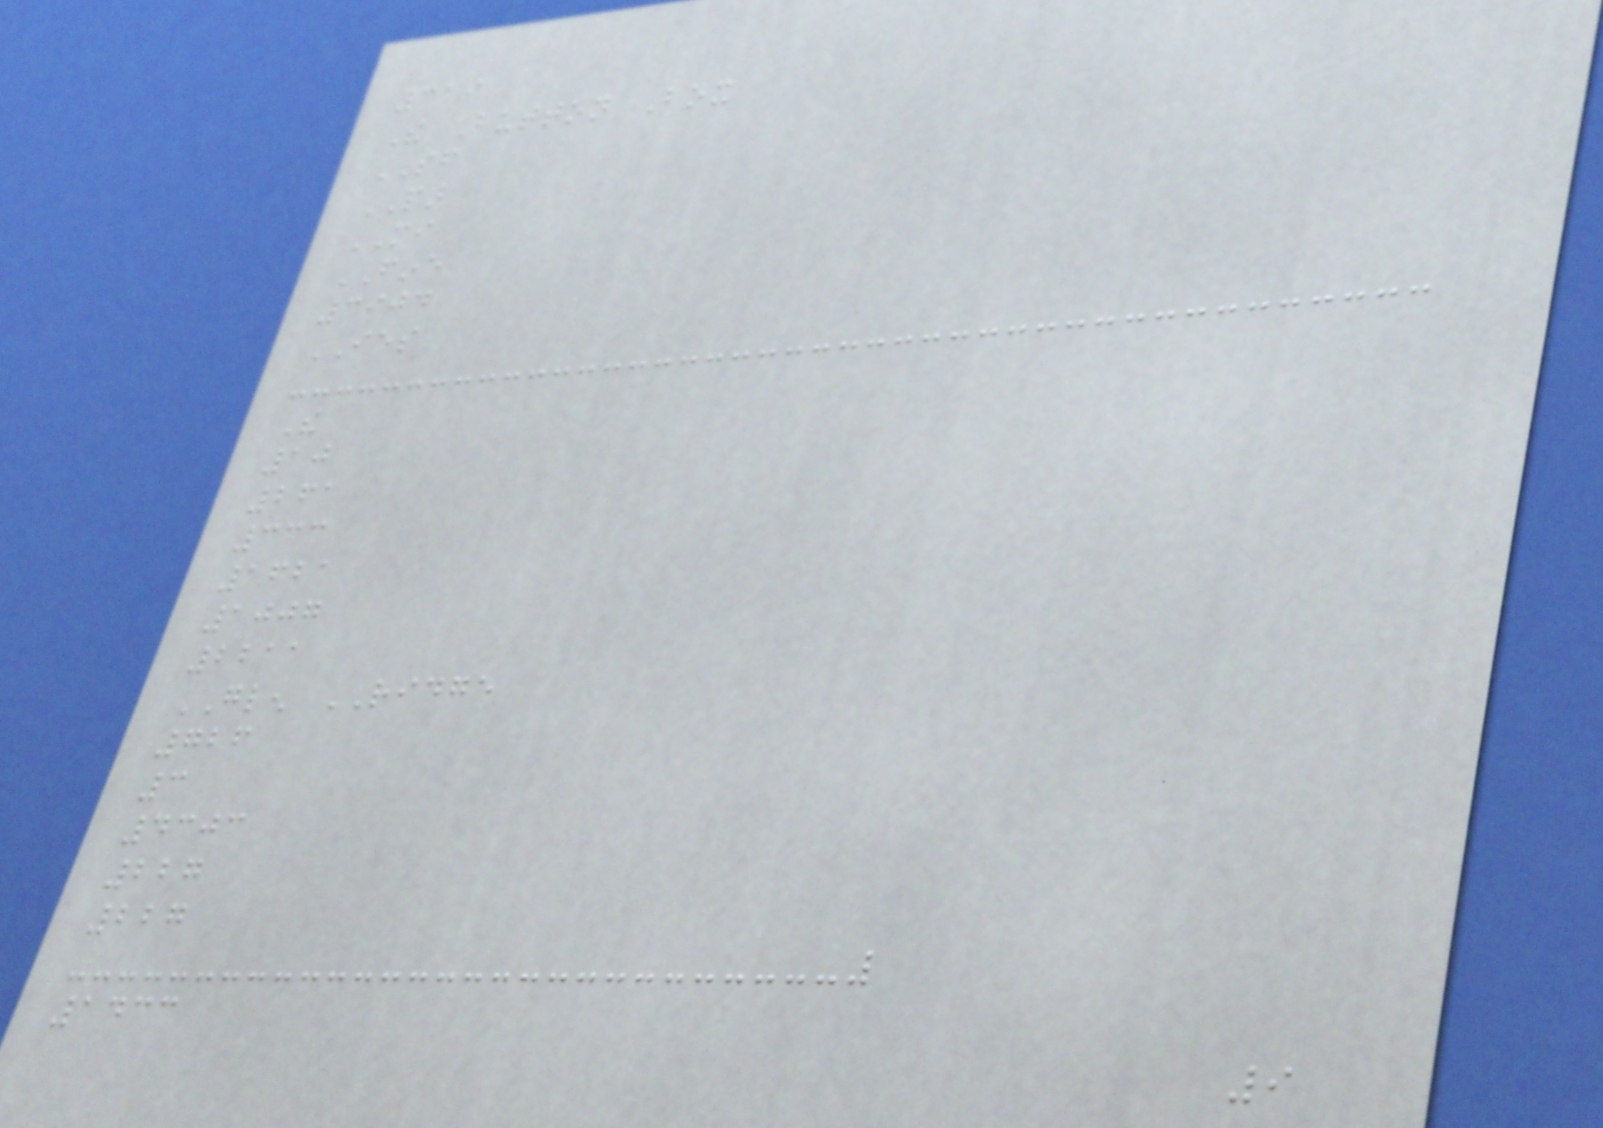319
The Button Box
SF
PAR
MI
FINE
3904
IES
The
10
261
333
1621
1007
2211
GLEN RIDGE
726
3
4303
227
227
1433
9
